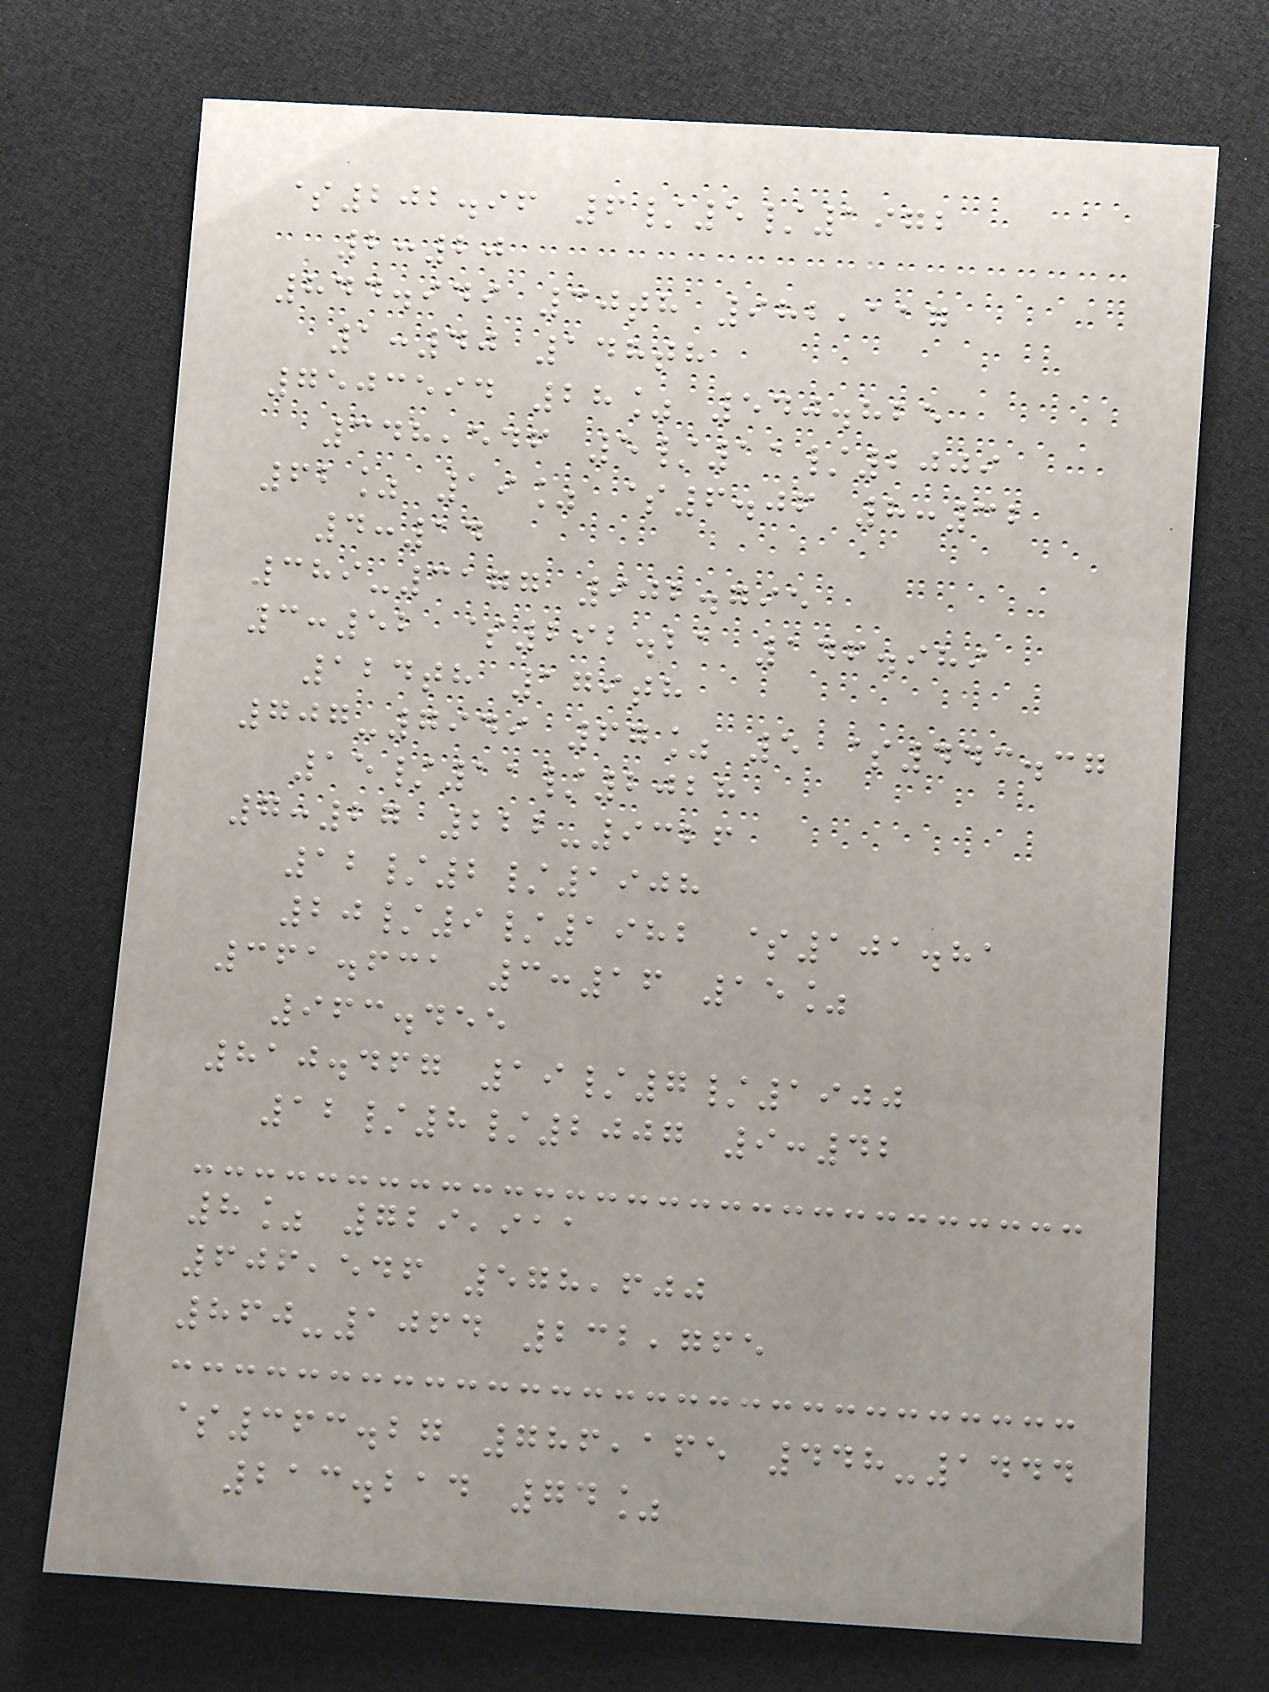$202.96 6/5/1972
2:20
844.949 30th 982,117
1:40 148th
7503594 28% 540.825
348,546 5/11/2009
62% 19% $6.06 8:32
4:14
389-3177 902.795
3:52 $292.21 146.989
124th 179th
707-7949 67% 5 $443.37
15/11/2028
7:27 222-9326
12/2/1908
20/9/1982 $101.81
361.631 3:16 15%
963.455
810.467 19/7/1900
12/8/2007 9:42
8% 729,911
606,546 578,600
860-1064 232,765
$363.27 786,165 448-1444
213.214 74%
